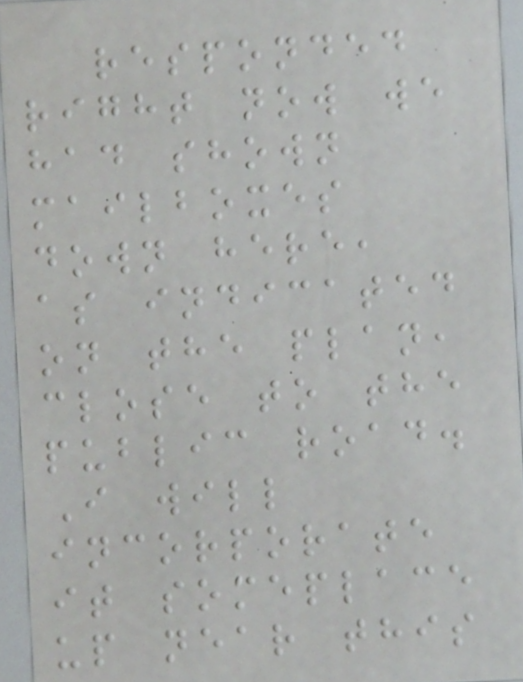responded
right now we
had shown
mailboxes
down here,
as indicated
on the plan,
close to the
public road.
I will
incorporate
it someplace
up near this
